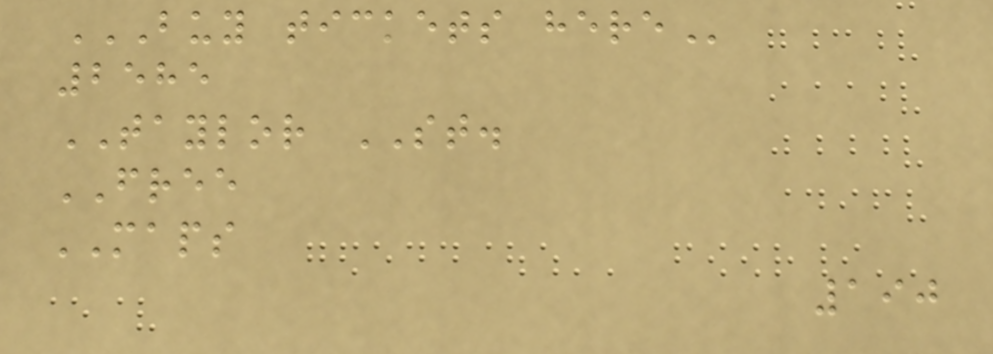BUY TICKETS HERE
2585
TAYLOR ST.
FREE
MAPS
190
